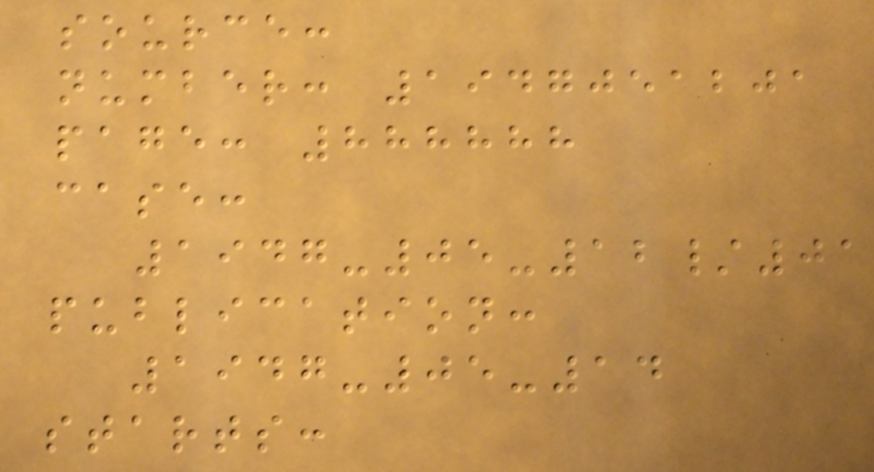source:
number: 1947051201
page: 888888
case:
1947-05-12/01
publication:
1947-05-14
starts:
